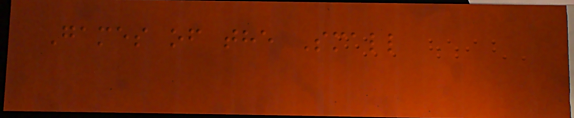Games of the Small
